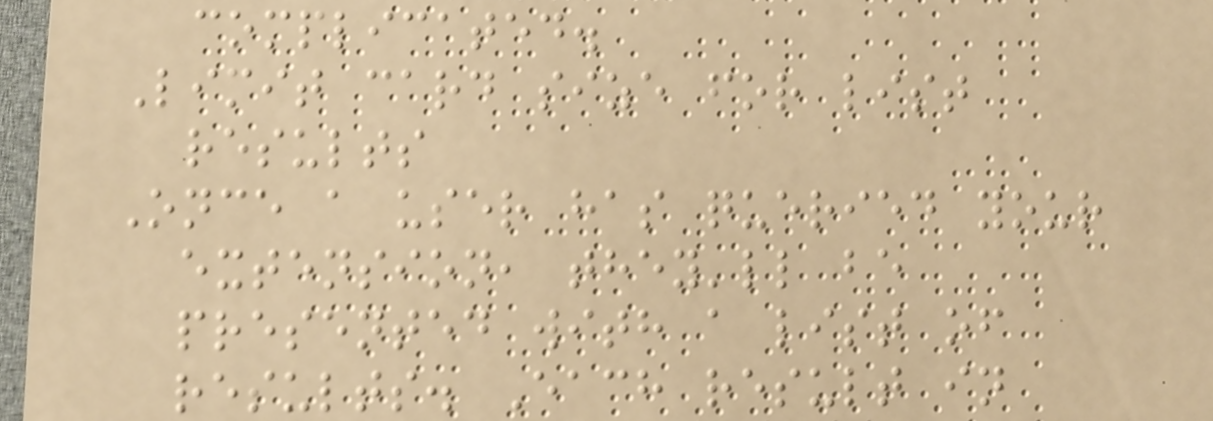complicated.
Limit card size for list
results
Once a user has queried your
extension, they'll be
presented with a list of
results. Each result in
